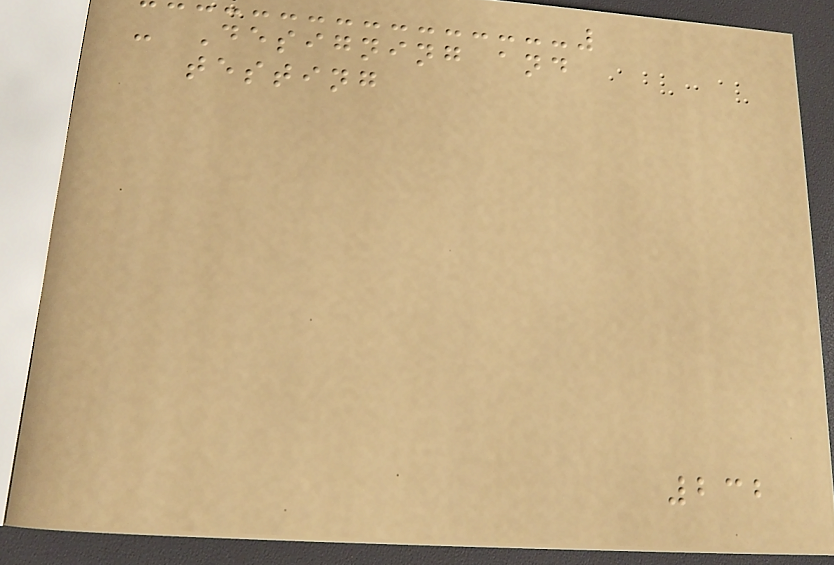- Designing and
testing
232
